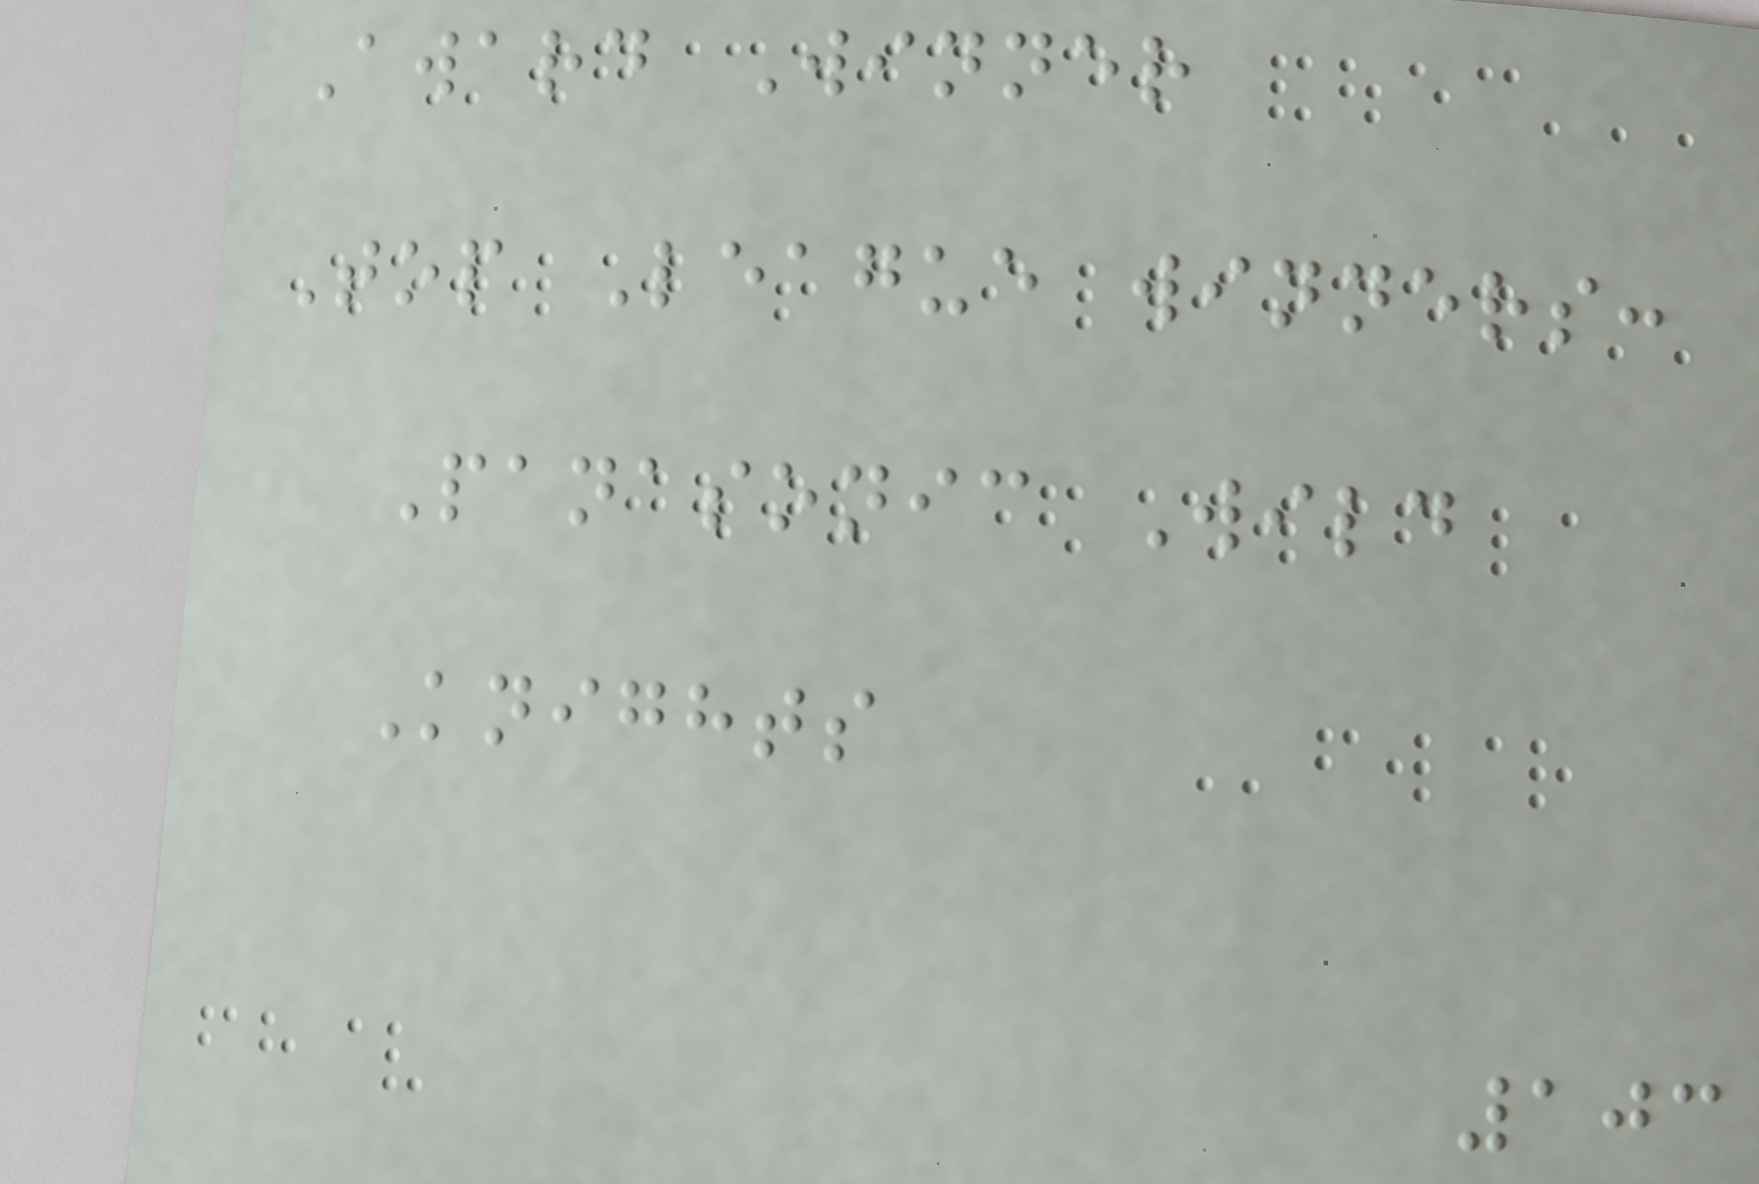Award Winner
Top League winners:
Panasonic Wild
Knights
103
